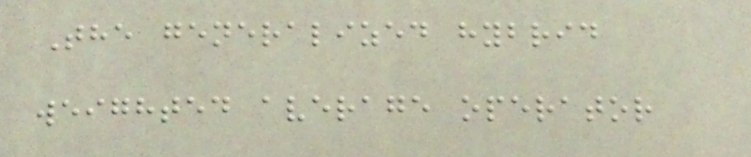The generalized hybrid
weighted average operator
